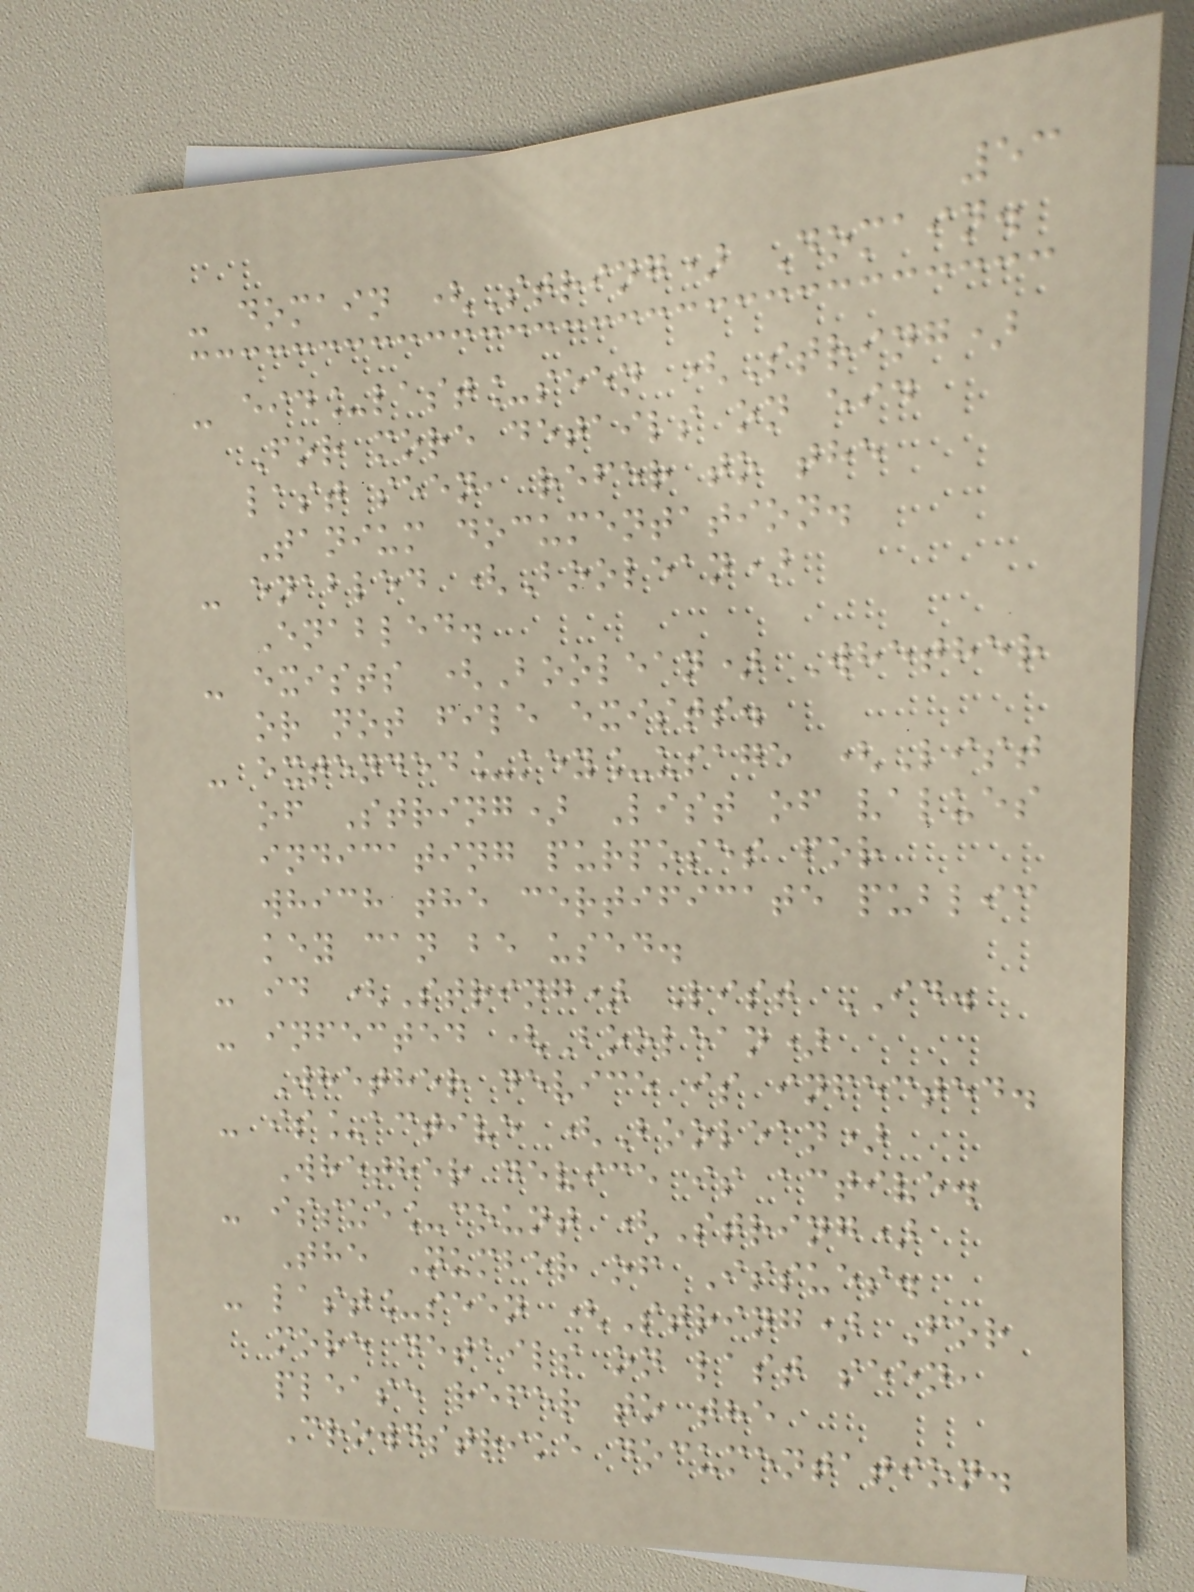53
- domain (String) Domain.
- eid_last_seen (String)
For more details on eid
last seen, refer to the
Tanium documentation.
- enabled (Boolean)
Enabled.
- exists (Boolean) Whether
or not file exists.
- extended_key_usage (List
of String) List of values
indicating purposes for
which the certificate public
key can be used.
- id (String) List ID.
- infected (Boolean)
Whether device is infected.
- is_active (Boolean)
Whether device is active.
- issue_count (String)
The Number of Issues.
- last_seen (String) For
more details on last seen,
please refer to the
Crowdstrike documentation.
